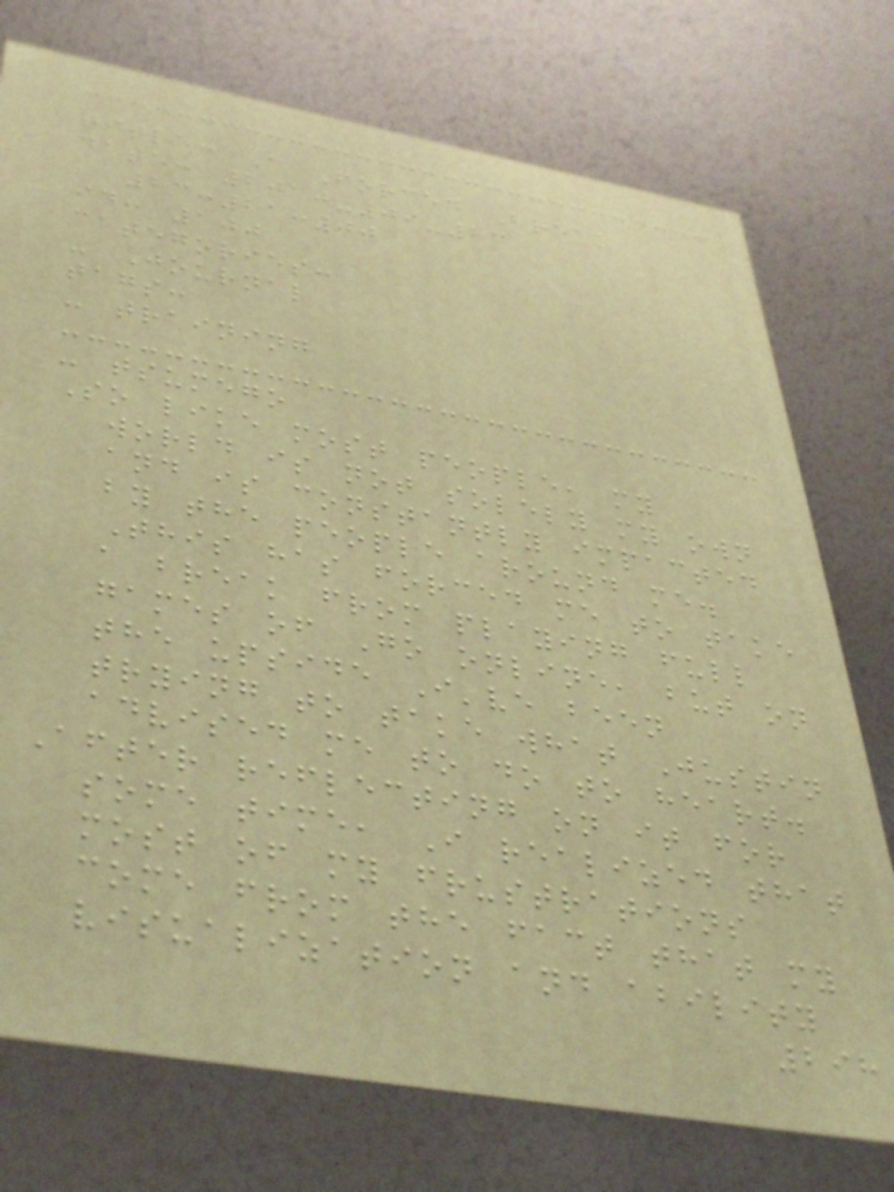title: A Forced Break
date: 2010-09-23
23:21:00
id: 100
categories:
- Journal
tags:
- training
- tsumego
So like most people, my
world is not solely my own
and is constantly impacted
by the people around me.
This has forced me to take
a break from playing full
games of Go online, but on
the upside I've been
trying to take what Justin
advised me to do to heart.
After reflecting on it for
some time, I realized that
most of my frustrations
come from the fact that my
visualization and ability
298
